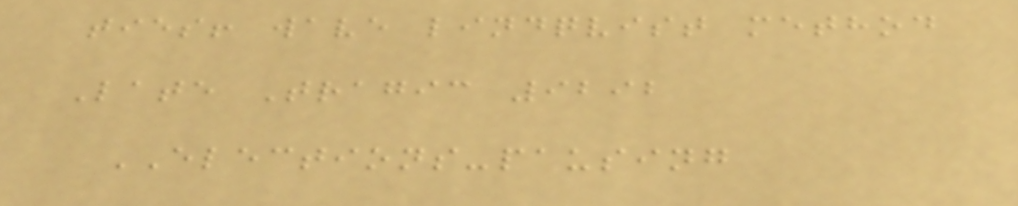ties! wave lindqvist method
Late Tragic 9292
ELECTIONS-pausing
